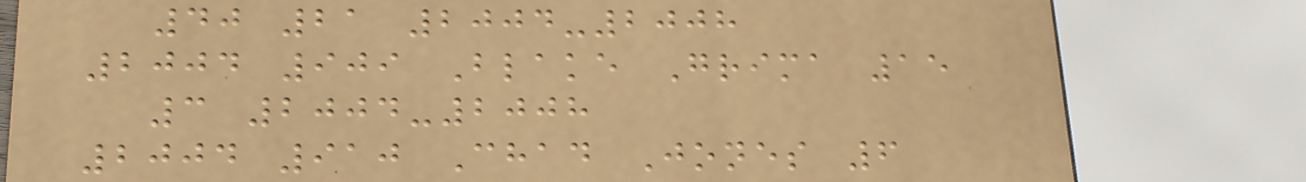40 21 2004-2008
2004 909 Blake Grima 15
3 2004-2008
2004 910 Chad Jones 6
